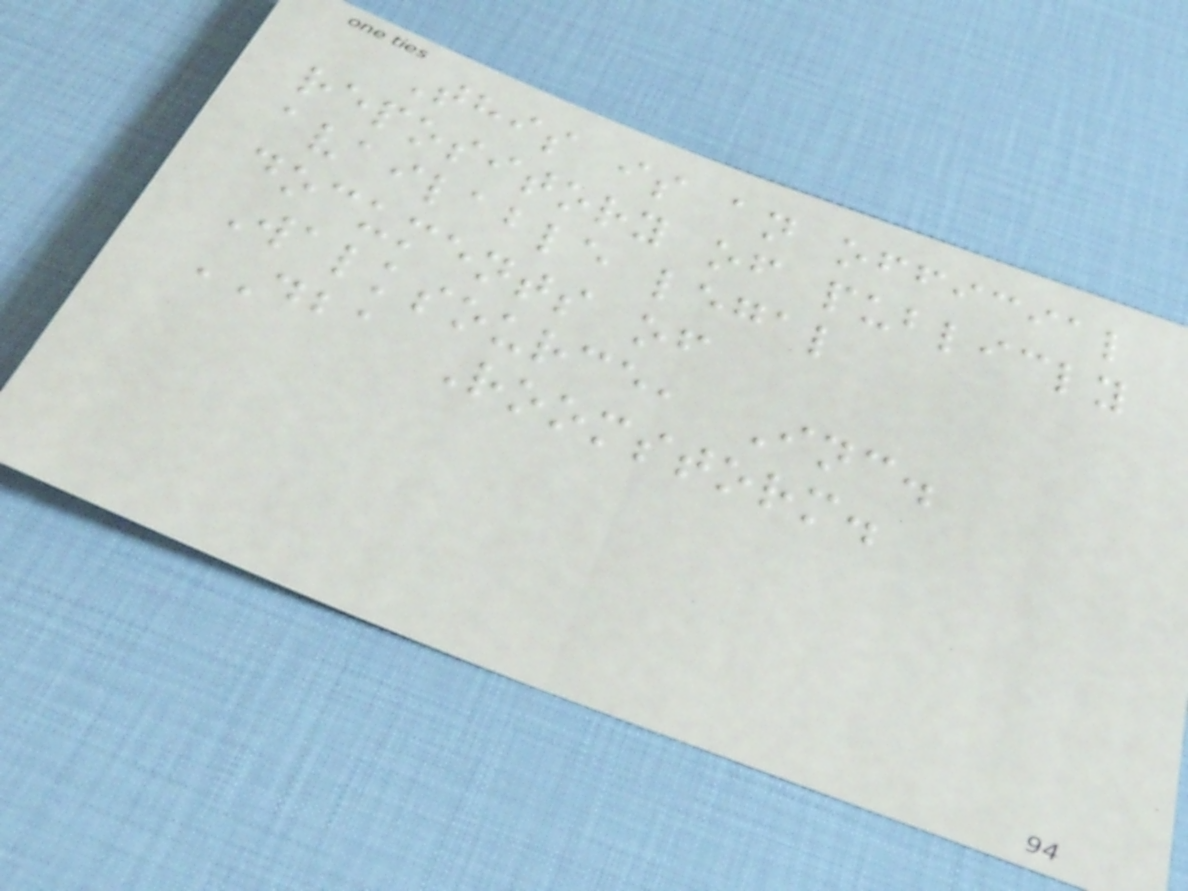This is an official
repository of publicly
available legal
documents of
Walksource, Inc.
DBA Roomstorm.
